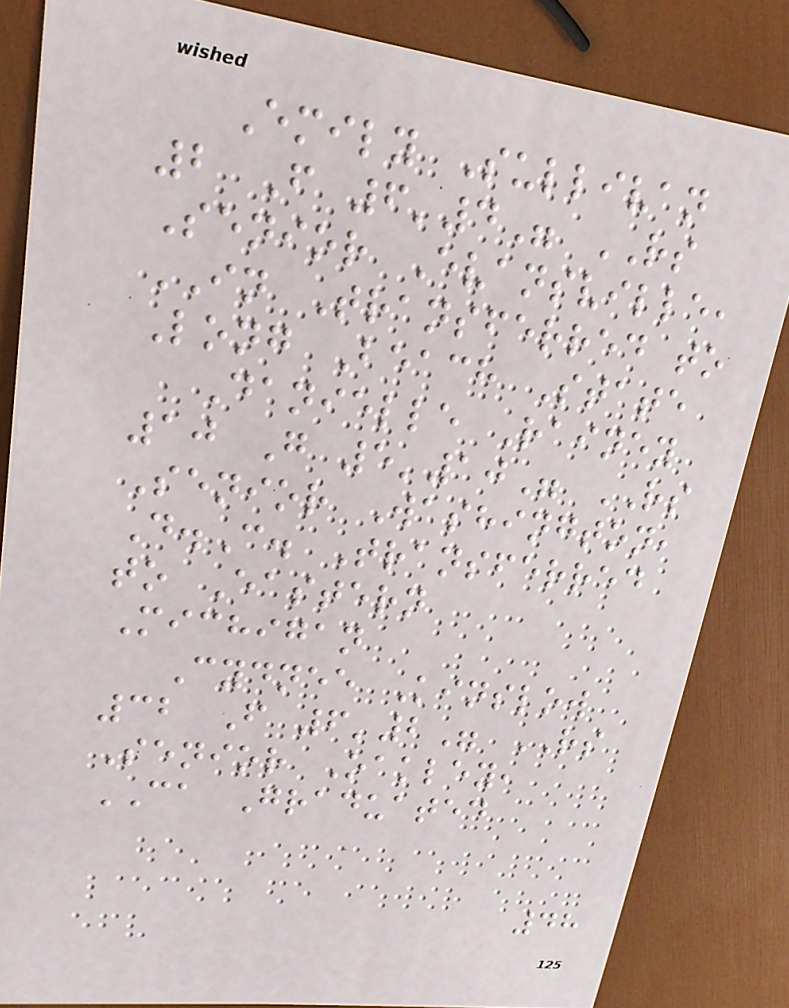Emily Sullivan
2 F 6'4" RS
Senior Evansville,
IN Transferred to
Long Beach State
Danielle Rainey
10 G 5'10" RS
Senior Washington,
D.C. Transferred
to Eastern
Michigan
Cydnee Kinslow
32 F 6'2" RS
Senior Oakley,
CA Graduated
48
